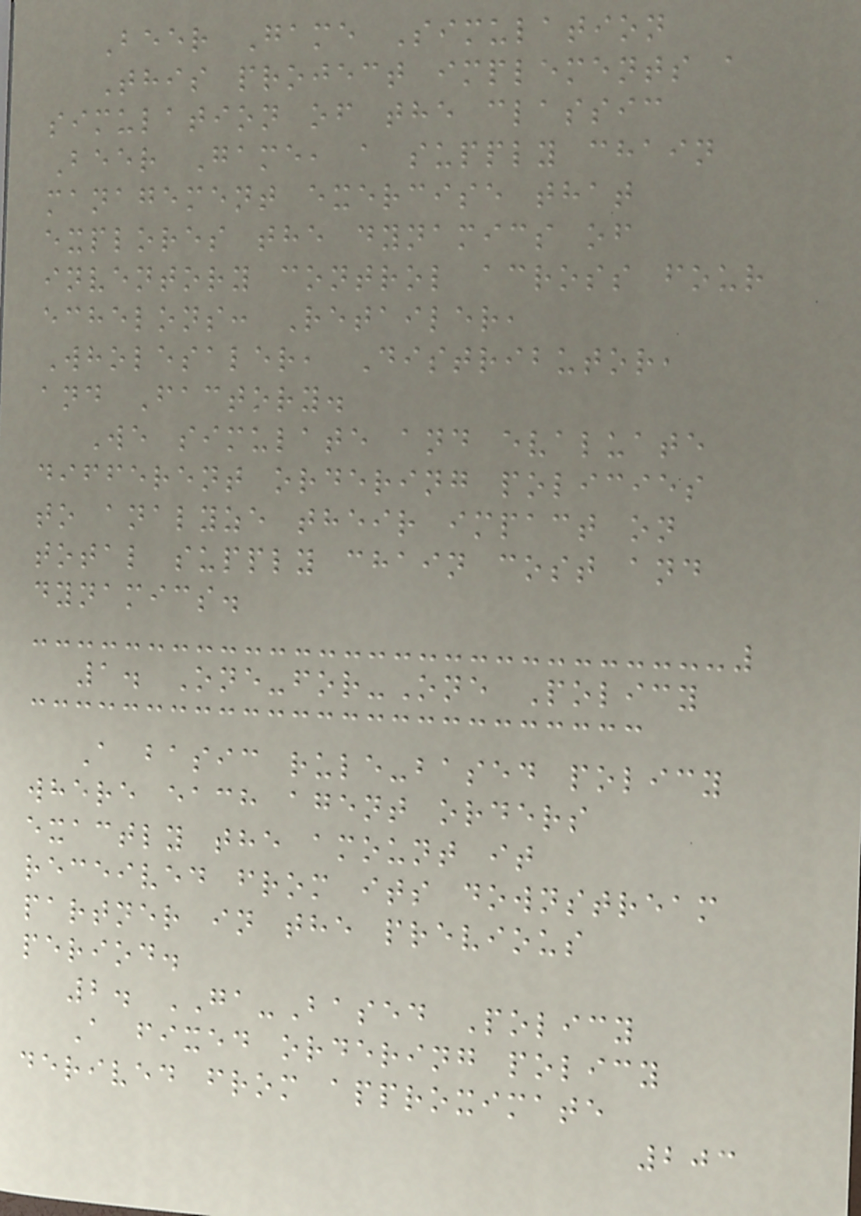Beer Game Simulation
This project implements a
simulation of the classic
Beer Game, a supply chain
management exercise that
explores the dynamics of
inventory control across four
echelons: Retailer,
Wholesaler, Distributor,
and Factory.
We simulate and evaluate
different ordering policies
to analyze their impact on
total supply chain cost and
dynamics.
1. One-for-One Policy
A basic rule-based policy
where each agent orders
exactly the amount it
received from its downstream
partner in the previous
period.
2. GA-Based Policy
A fixed ordering policy
derived from approximate
203
